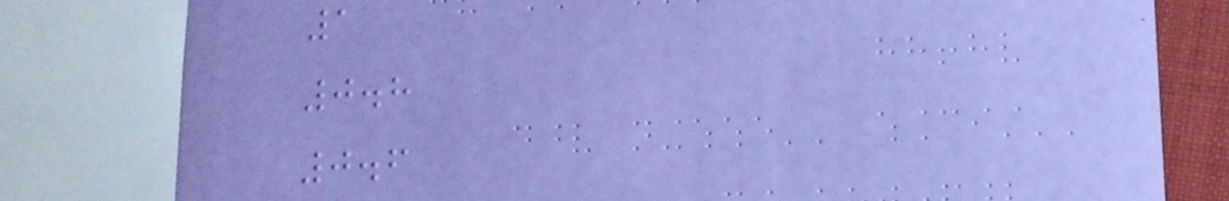1
0.8
0.6
